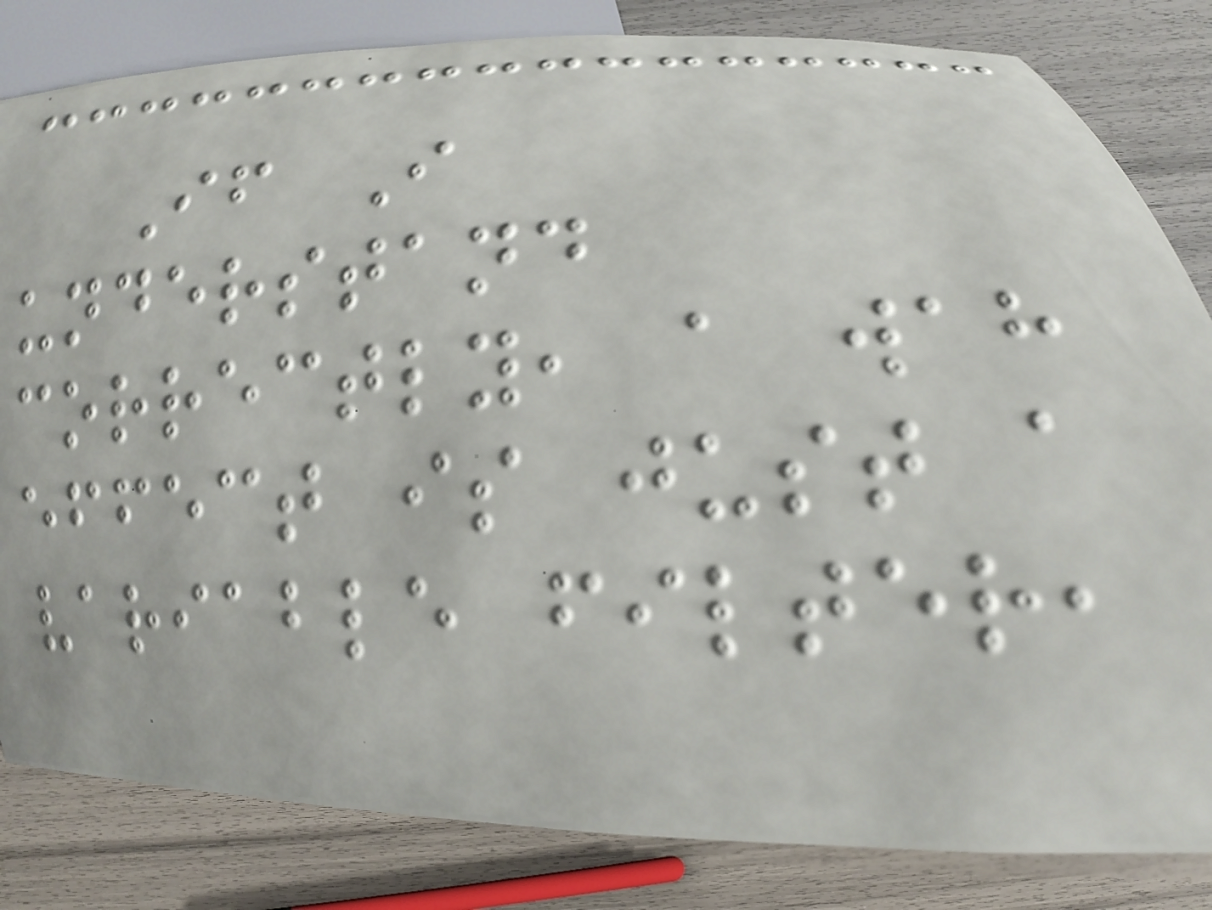If I
understand
correctly, a wah
effect is just a
variable filter,
